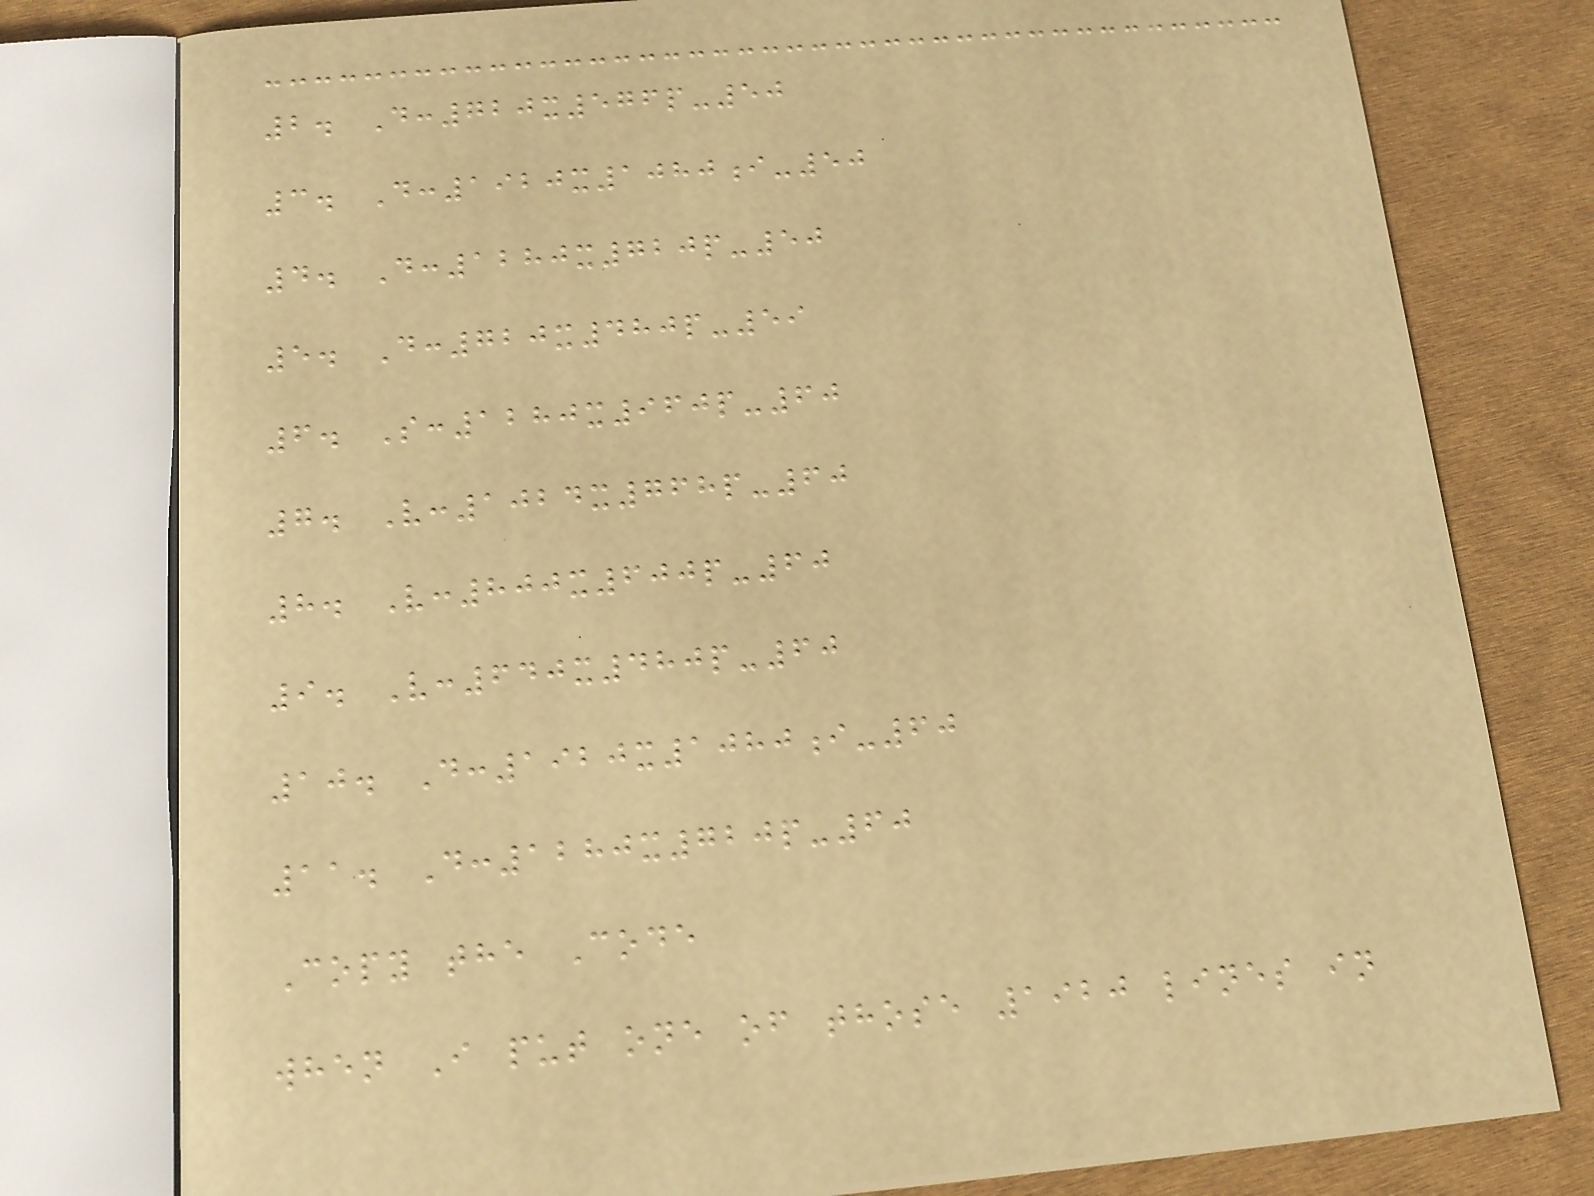2. D:720x576p-50
3. D:1920x1080i-50
4. D:1280x720p-50
5. D:720x480p-59
6. S:1280x960p-60
7. V:1024x768p-60
8. V:800x600p-60
9. V:640x480p-60
10. D:1920x1080i-60
11. D:1280x720p-60
Copy the Code
when I put one of those 1920 lines in
